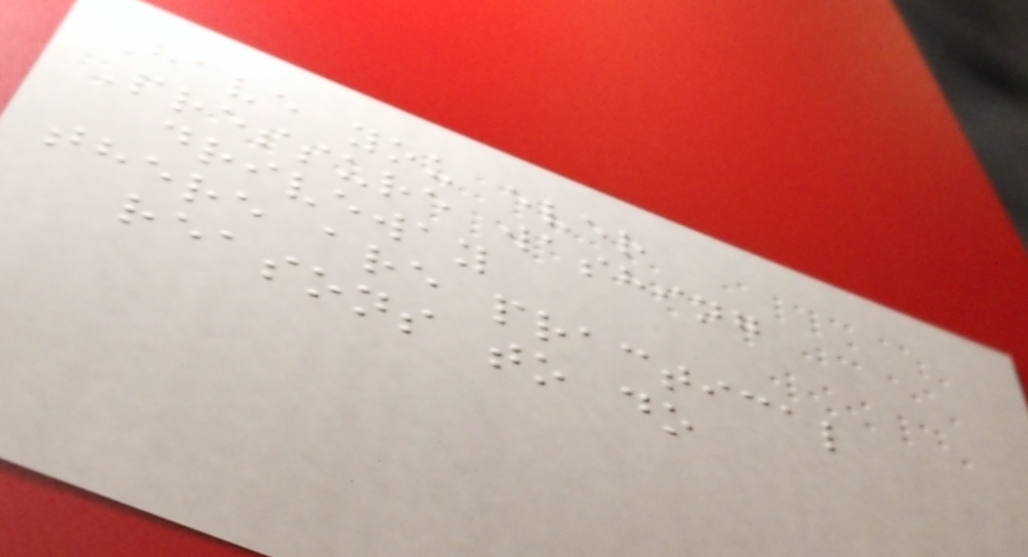Have you ever
Pressure washing
driveway
there are practical
reasons to do
